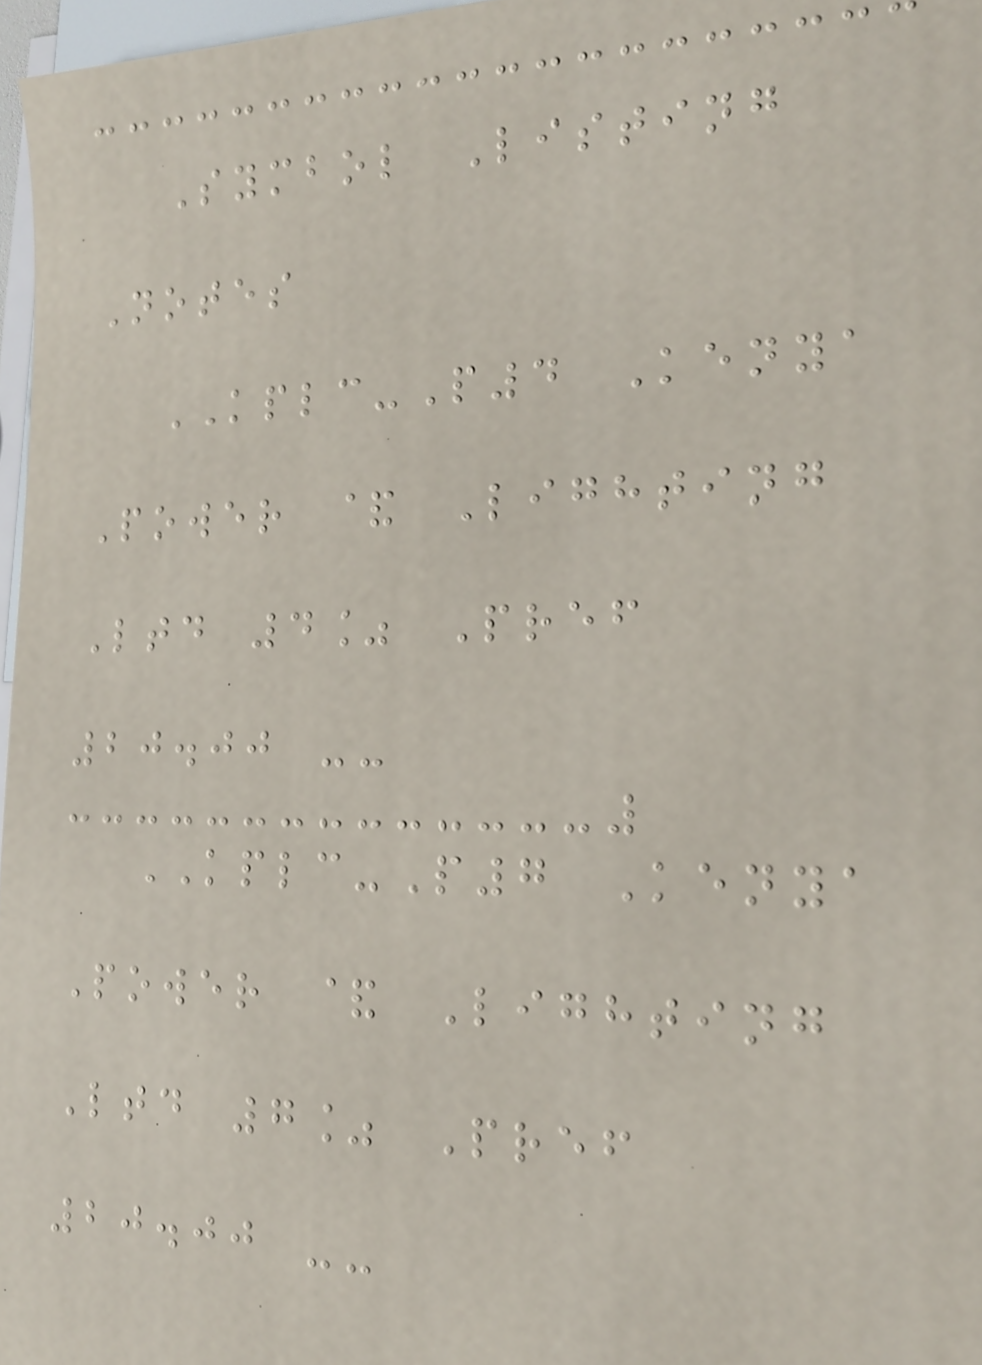Symbol Listing
Notes
KPLC-P4 Kenya
Power & Lighting
Ltd 4% Pref
20.00 --
KPLC-P7 Kenya
Power & Lighting
Ltd 7% Pref
20.00 --
